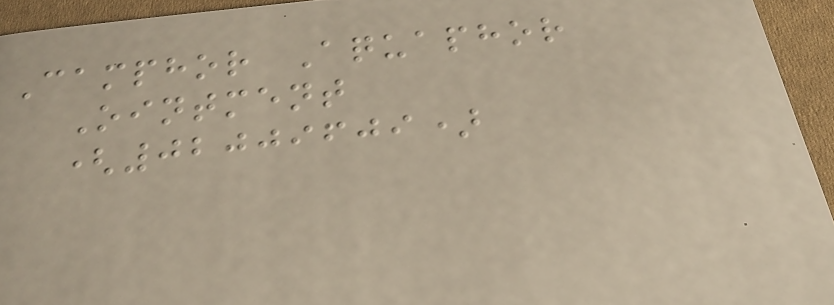Camphor Aquaphor
Ointment
(02009609)
